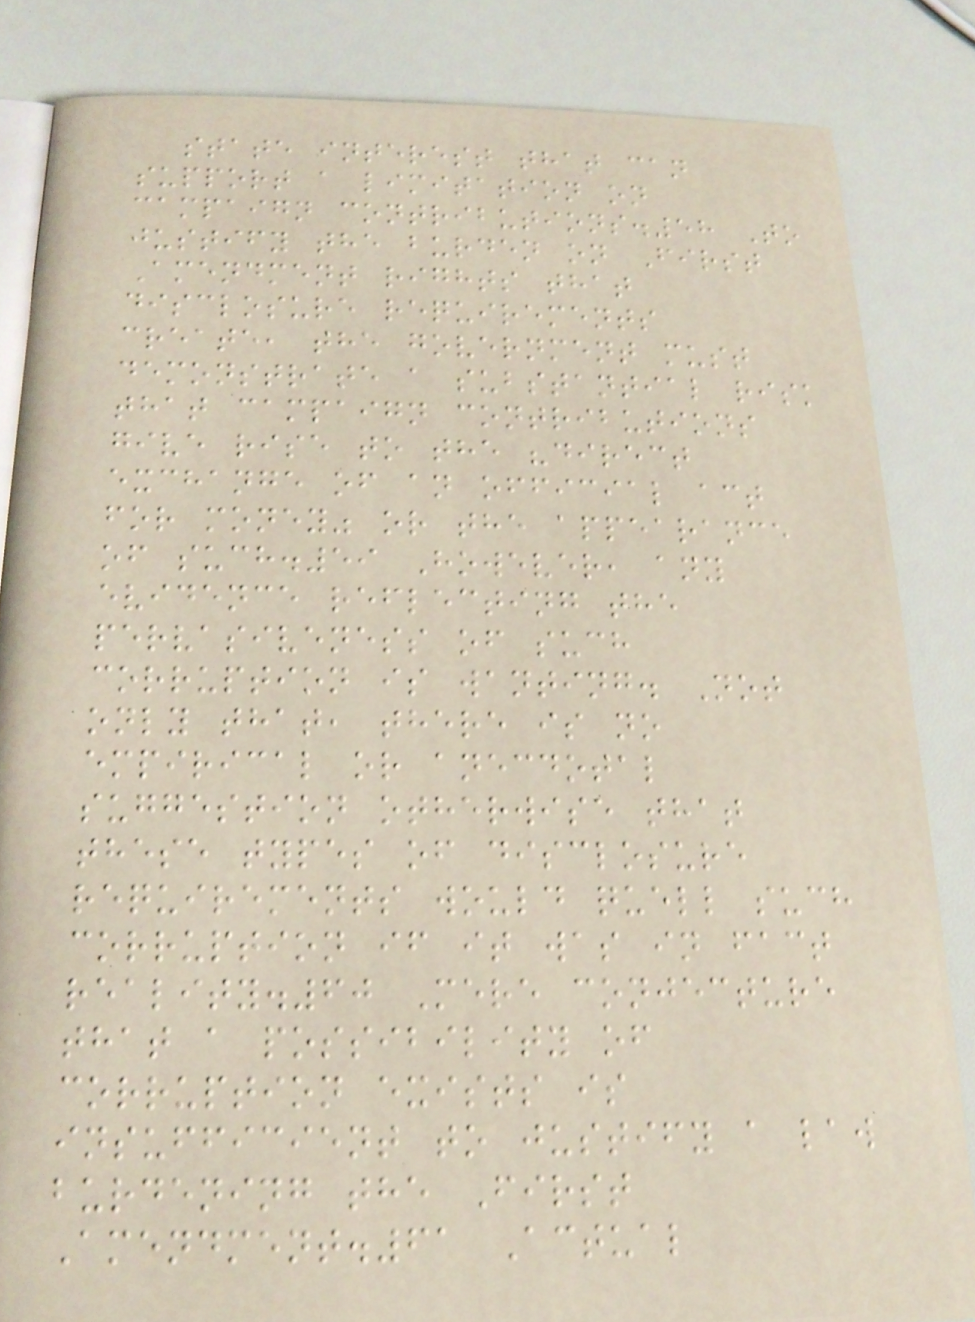state interest that can
support a limitation on
campaign contributions.58 To
justify the burden on First
Amendment rights that
disclosure requirements
create, the government must
demonstrate a substantial risk
that campaign contributions
give rise to the "direct
exchange of an official act
for money" or the appearance
of such.59 However, any
evidence reflecting the
pervasiveness of such
corruption is wanting. Not
only that, there is no
empirical or anecdotal
suggestion otherwise that
these types of disclosure
requirements would quell such
corruption if it was in fact
reality.60 Mere conjecture
that a possibility of
corruption exists is
insufficient to justify a law
burdening the First
Amendment.61 Actual
